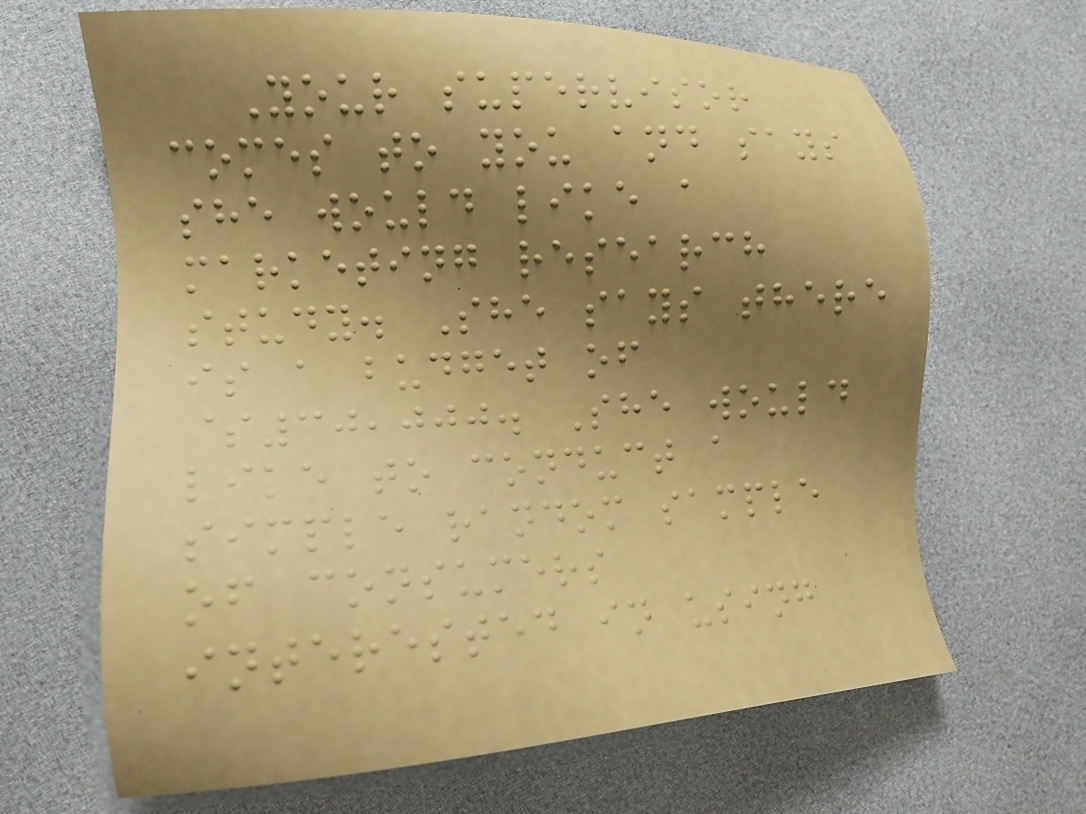Your supervisor
comes to you and says
she would like a
marketing research
study. She says there
is a budget of
$30,000. She would
like to conduct a
simple random sample
of consumers
interested in using
